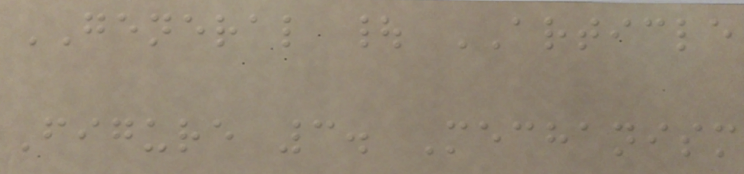GENERAL | ARTICLE
Figure 3. Mechanism
